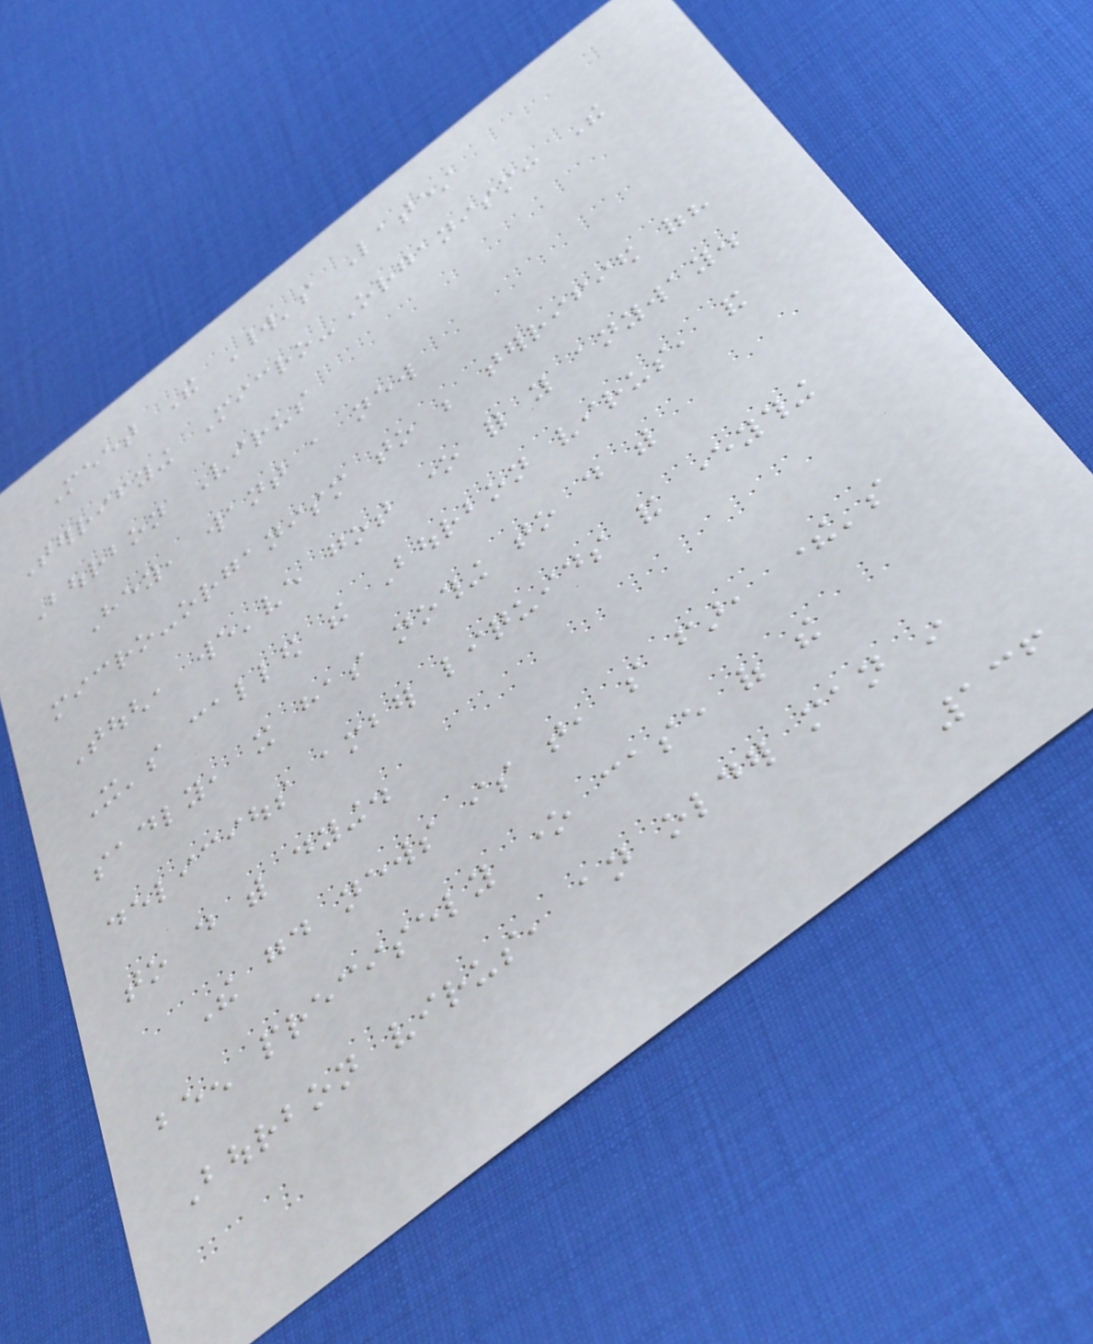Meet The World's Latest
Terrifying Micro-Organism: The
Bourbon Virus
Hey, want a new
micro-organism to be terrified of?
Tough, we've got one for you anyway.
It's called the Bourbon virus, and
sadly, it has nothing to do with
delicious amber liquids and everything
to do with dying.
The good news is that, so far, there's
been precisely one case of the
Bourbon virus, an older man in
136
